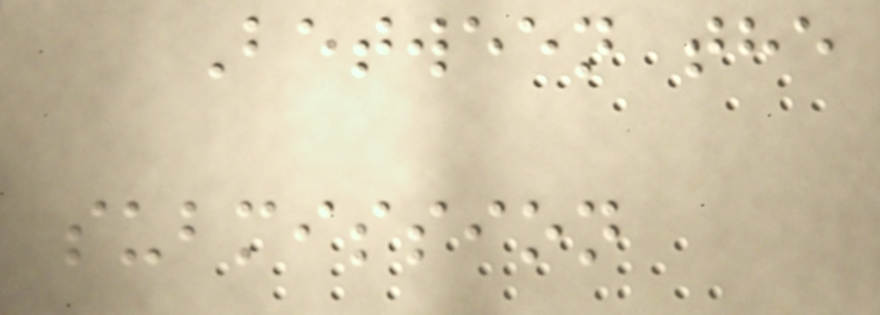Between the
submission
